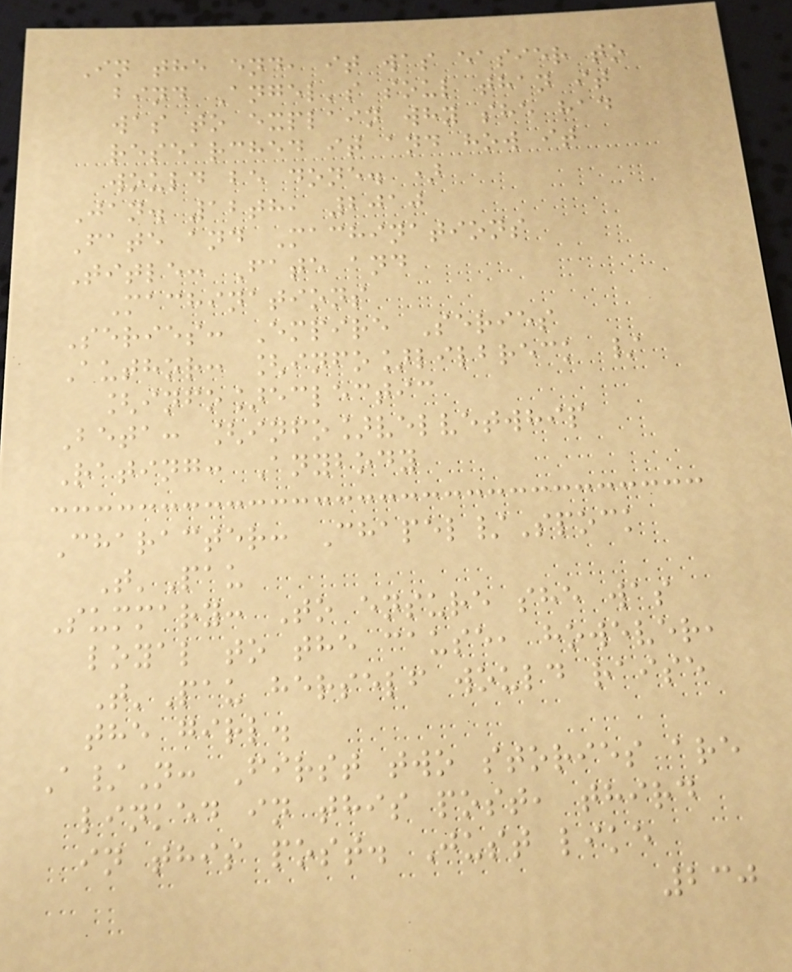In the end, it was easier to
bind Angel's soul than it
was to explain why she had
researched it and how it
would be done. )
Jan. 12th, 2010
Fate and Machinations
Title: Fate and
Machinations
Series: Empire Series
Author: [info]lilbreck /
[info]eclectic
Beta: [info]velvetwhip
Rating: Anybody
Character: Chapel/Spock
T'Pau
Summary: To ensure she was
loyal to the cause, however,
T'Pau herself would raise
the girl.
A/N: First two stories are
linked in this post, third
in this post. Just like
230
